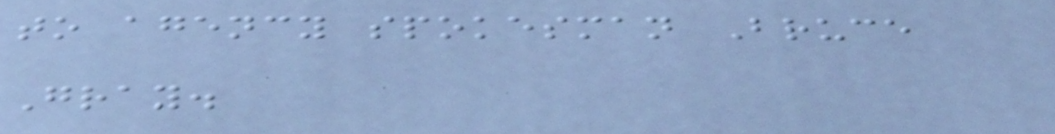to agency spokesman Bruce
Gray.
